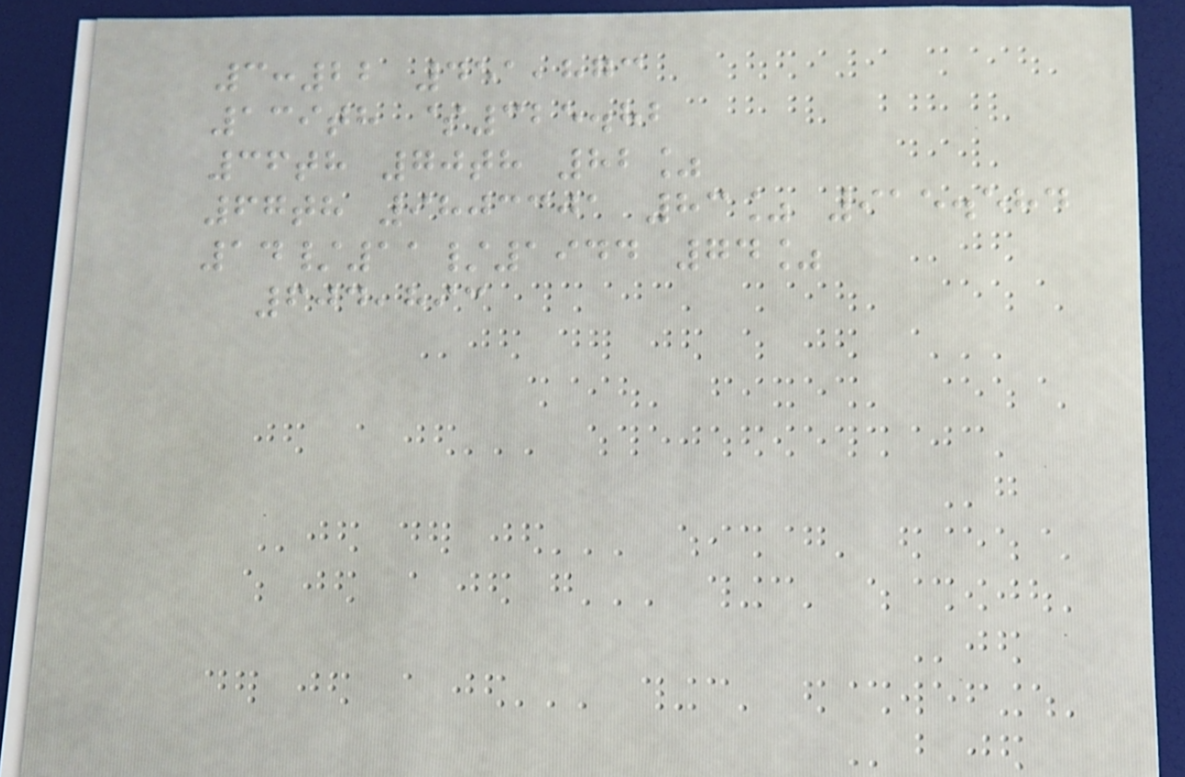3:22 451,873
139th $325.82
36th 70th 82%
67th 9803301 83% 915.584
14/11/1944 74%
604,893
